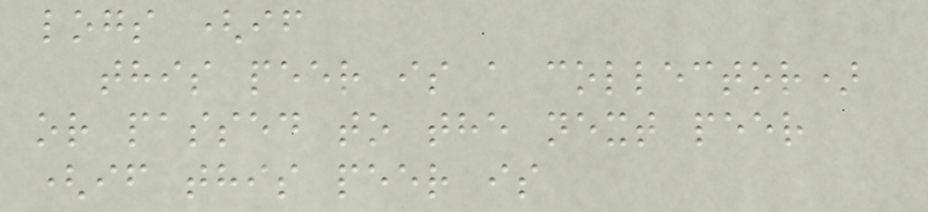logs (if
this peer is a collector)
or passed to the next peer
(if this peer is
